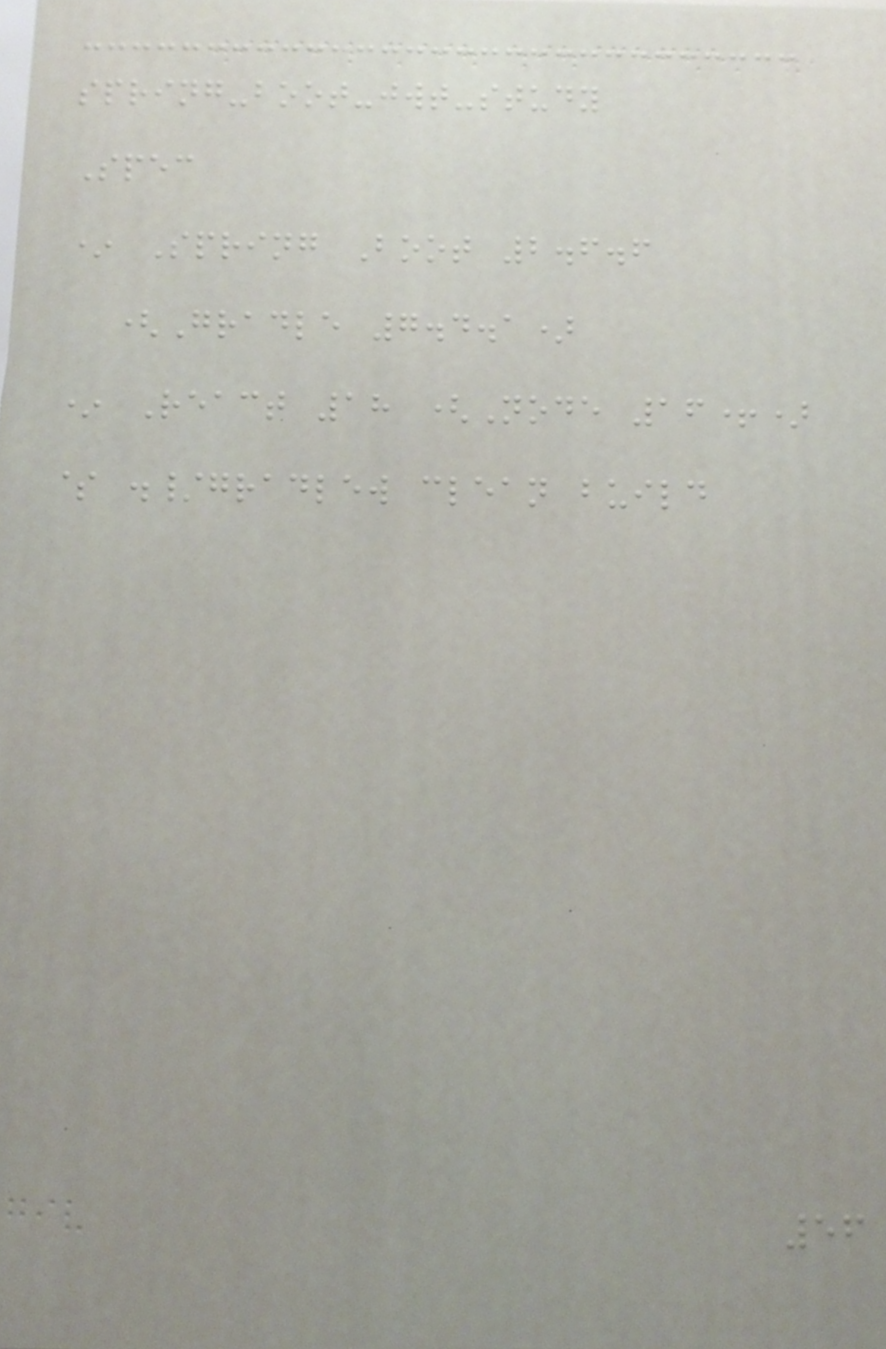spring-boot-jwt-study
Spec
* Spring Boot 2.6.6
(Gradle 7.4.1)
* React 18 (Node 16+)
$ ./gradlew clean build
56
